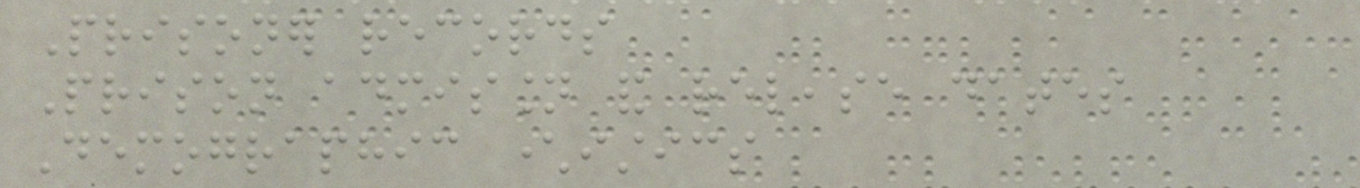Prisoner records
Prison admission and release dates
Demographic characteristics
